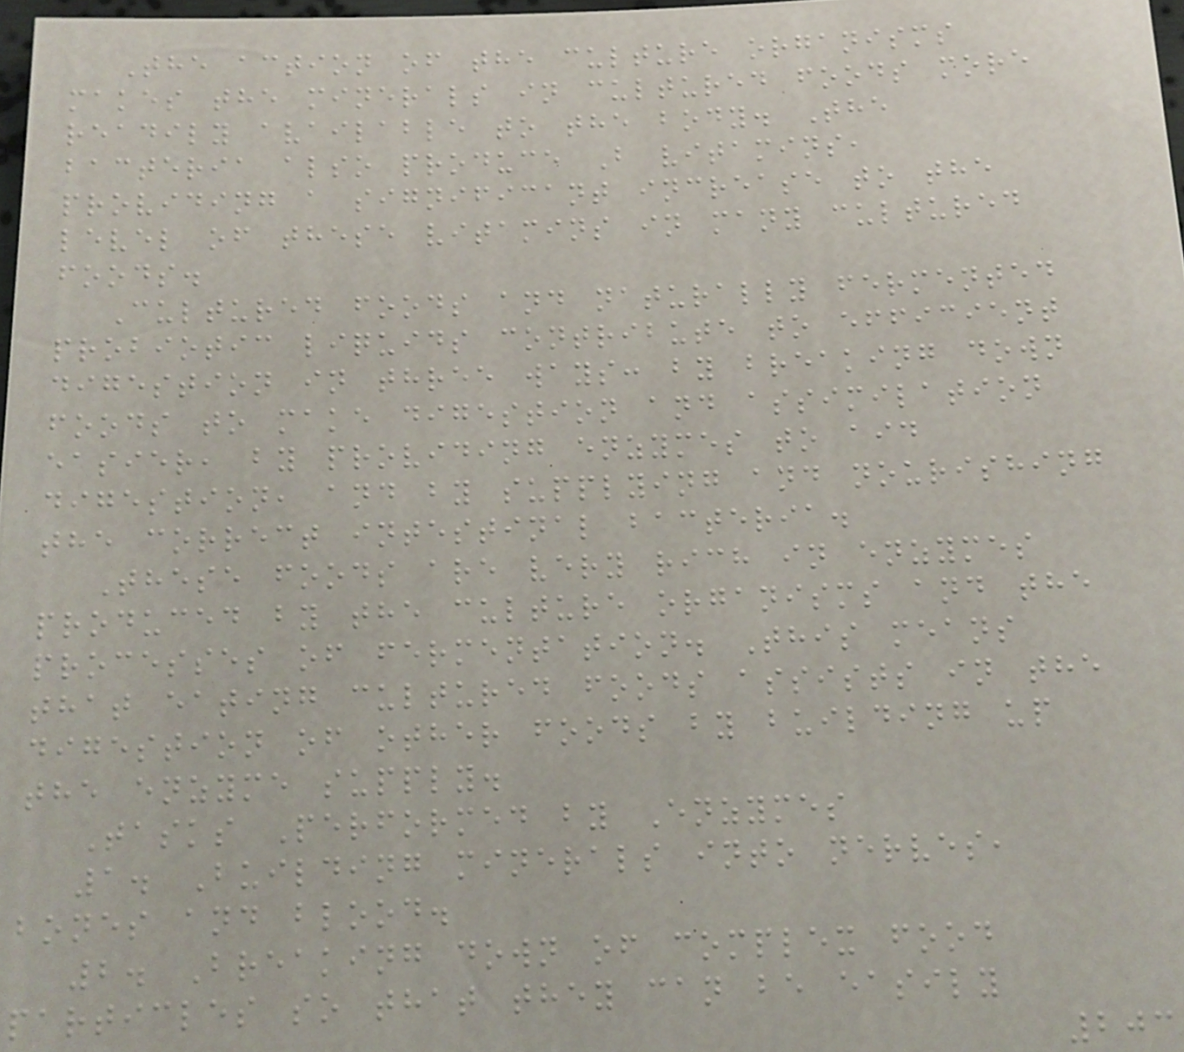The action of the culture organisms
makes the minerals in cultured foods more
readily available to the body. The
bacteria also produce B vitamins,
providing a significant increase to the
level of these vitamins in many cultured
foods.
Cultured foods and naturally fermented
probiotic liquids contribute to efficient
digestion in three ways: by breaking down
foods to make digestion and assimilation
easier, by providing enzymes to aid
digestion, and by supplying and nourishing
the correct intestinal bacteria.
These foods are very rich in enzymes
produced by the culture organisms and the
processes of fermentation. This means
that eating cultured foods assists in the
digestion of other foods by building up
the enzyme supply.
Tasks Performed by Enzymes
1. Building minerals into nerves,
bones and blood.
2. Breaking down of complex food
particles so that they can be easily
203
